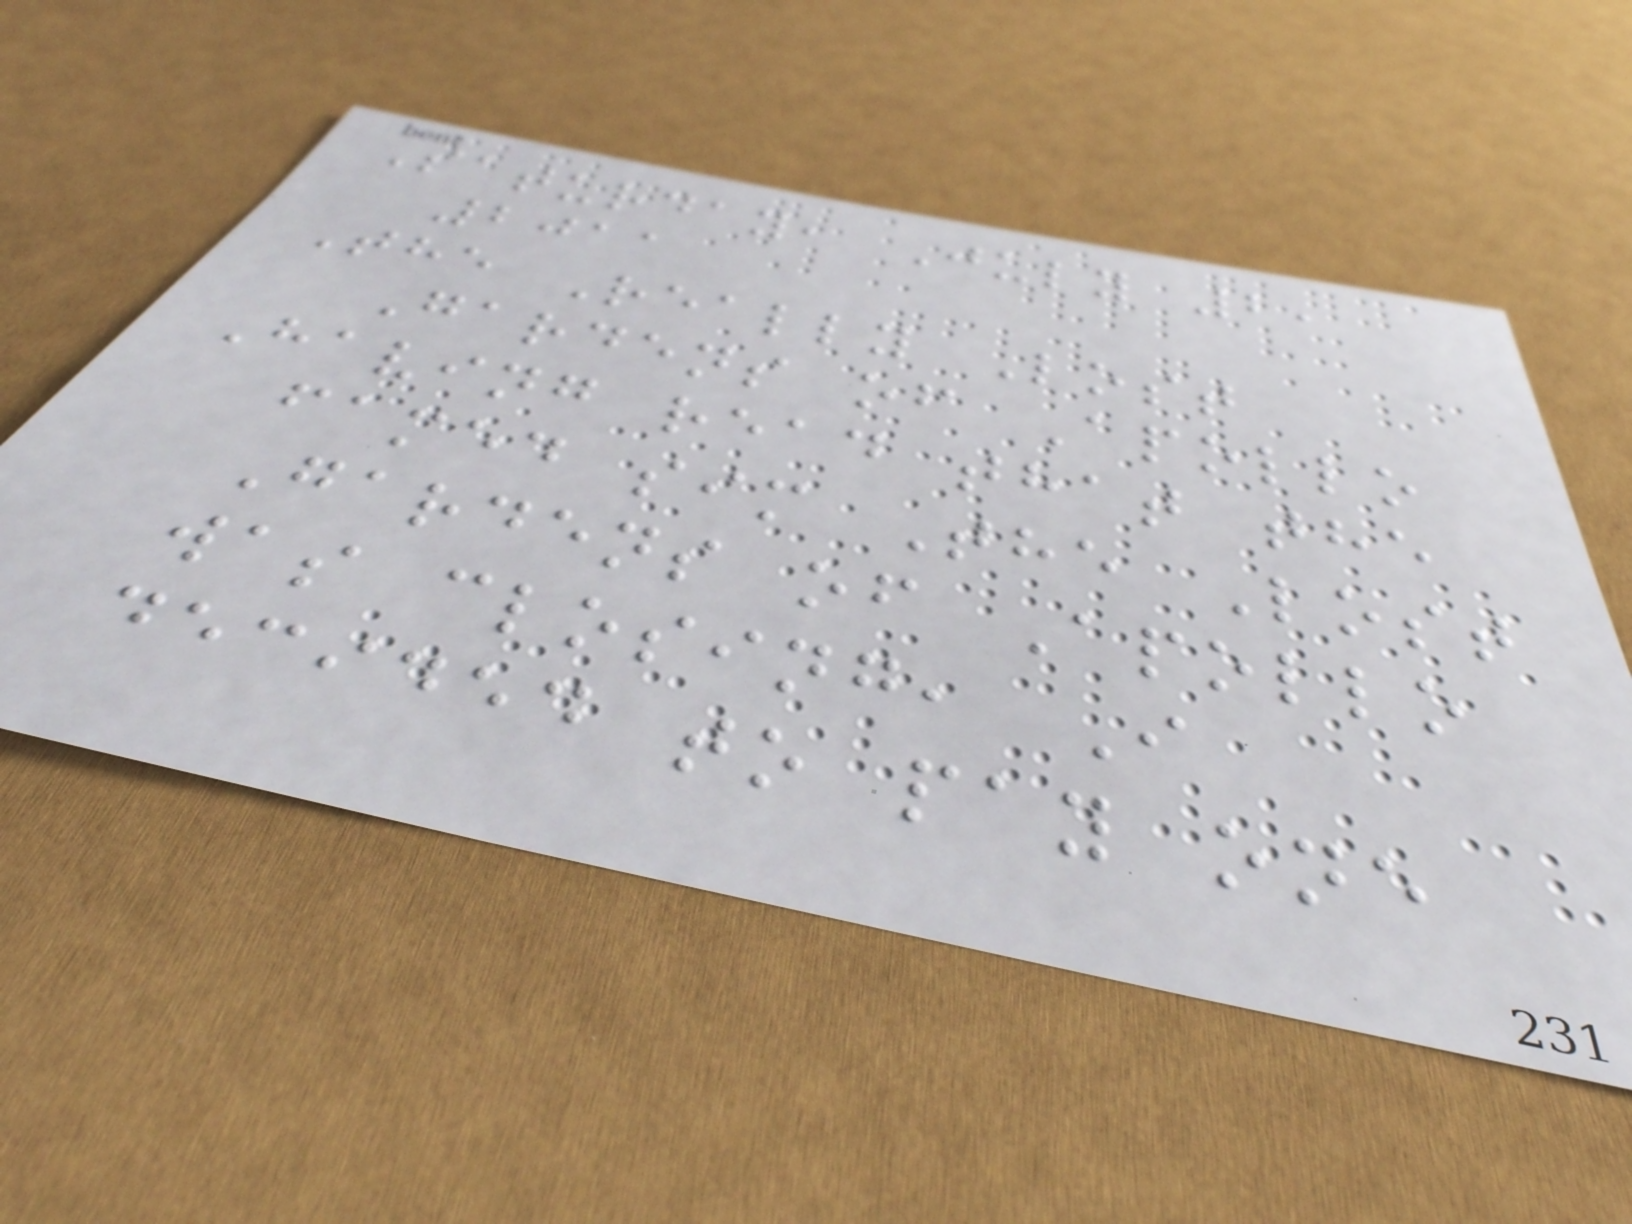Saturday, July 2,
2011
The Really Lost
Gardens of Apollo
Having read that the
famed sim The Lost
Gardens of Apollo
was closing, I
decided to pay one
